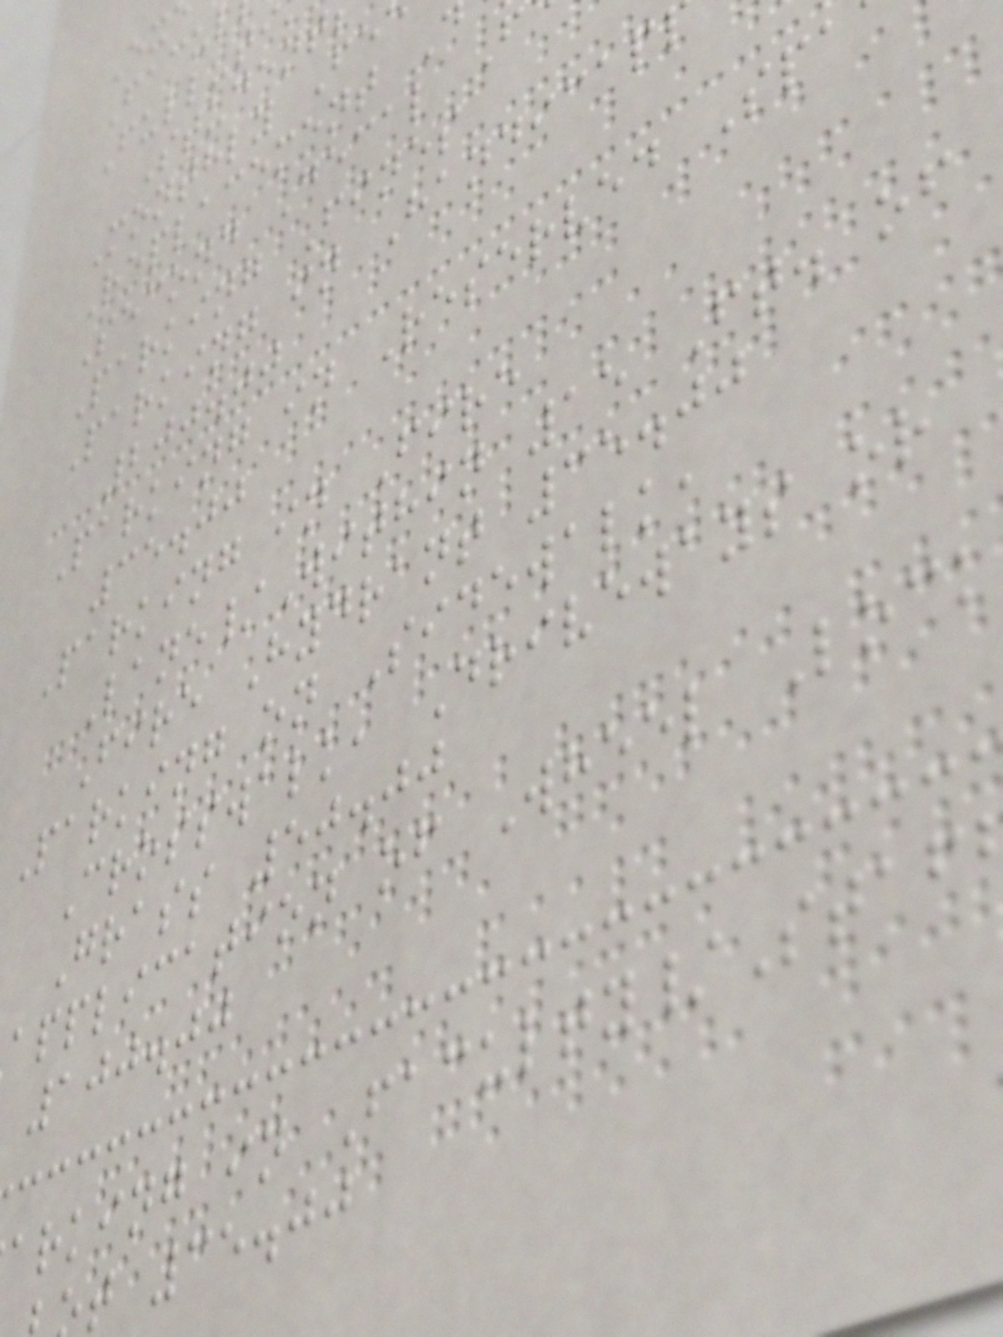Full-ti
Student
Monthly Fe
Replacement
Second Decal F
Parking Fines
Parking in Handicap
200.00
Parking in Reserved Spa
35.00
Parking in Fire
Lane/Within 15 Ft. of
Fire Hydrant 35.00
Parking on Sidewalk,
Crosswalk, Driveways or
Grass 50.00
application of Wheel Lock
100.00
arking in Faculty/Staf
t 35.00
